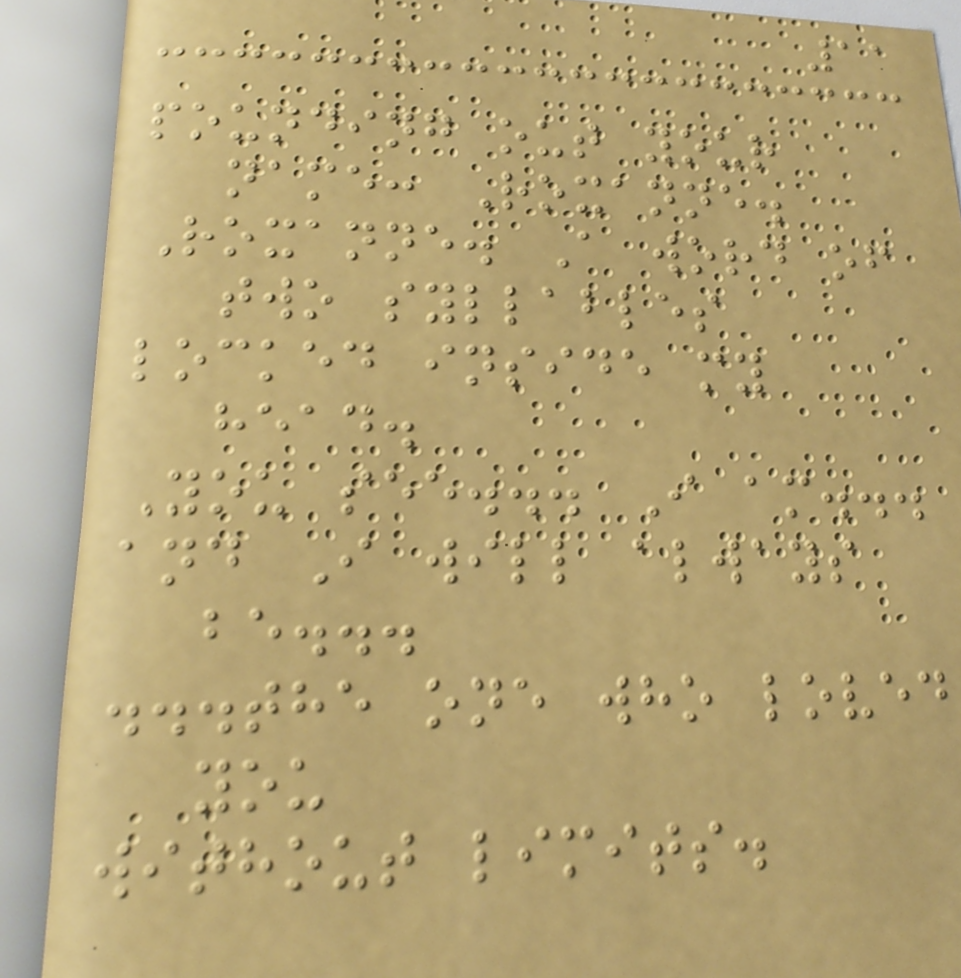11
pounding out your
name: Roxanne.
Roxanne. A word of
two syllables
locked inside my
head.
You see... I am...
and I will always
be...
...the one who loved
you
without limits.
